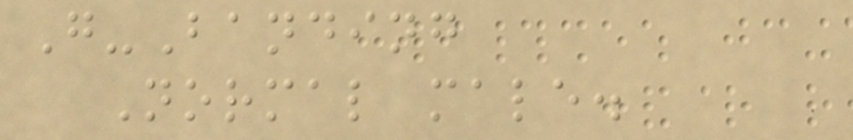G-Banding
Normal male.
